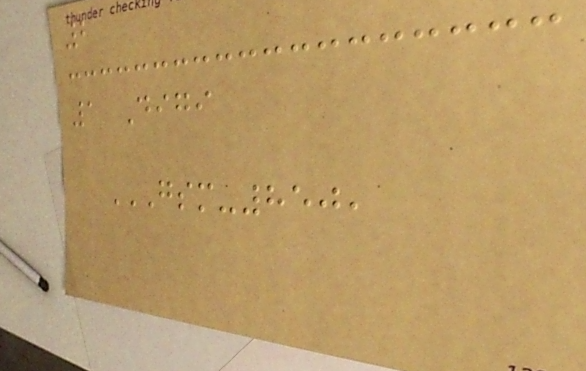2
1 Digi
GSM-850,
